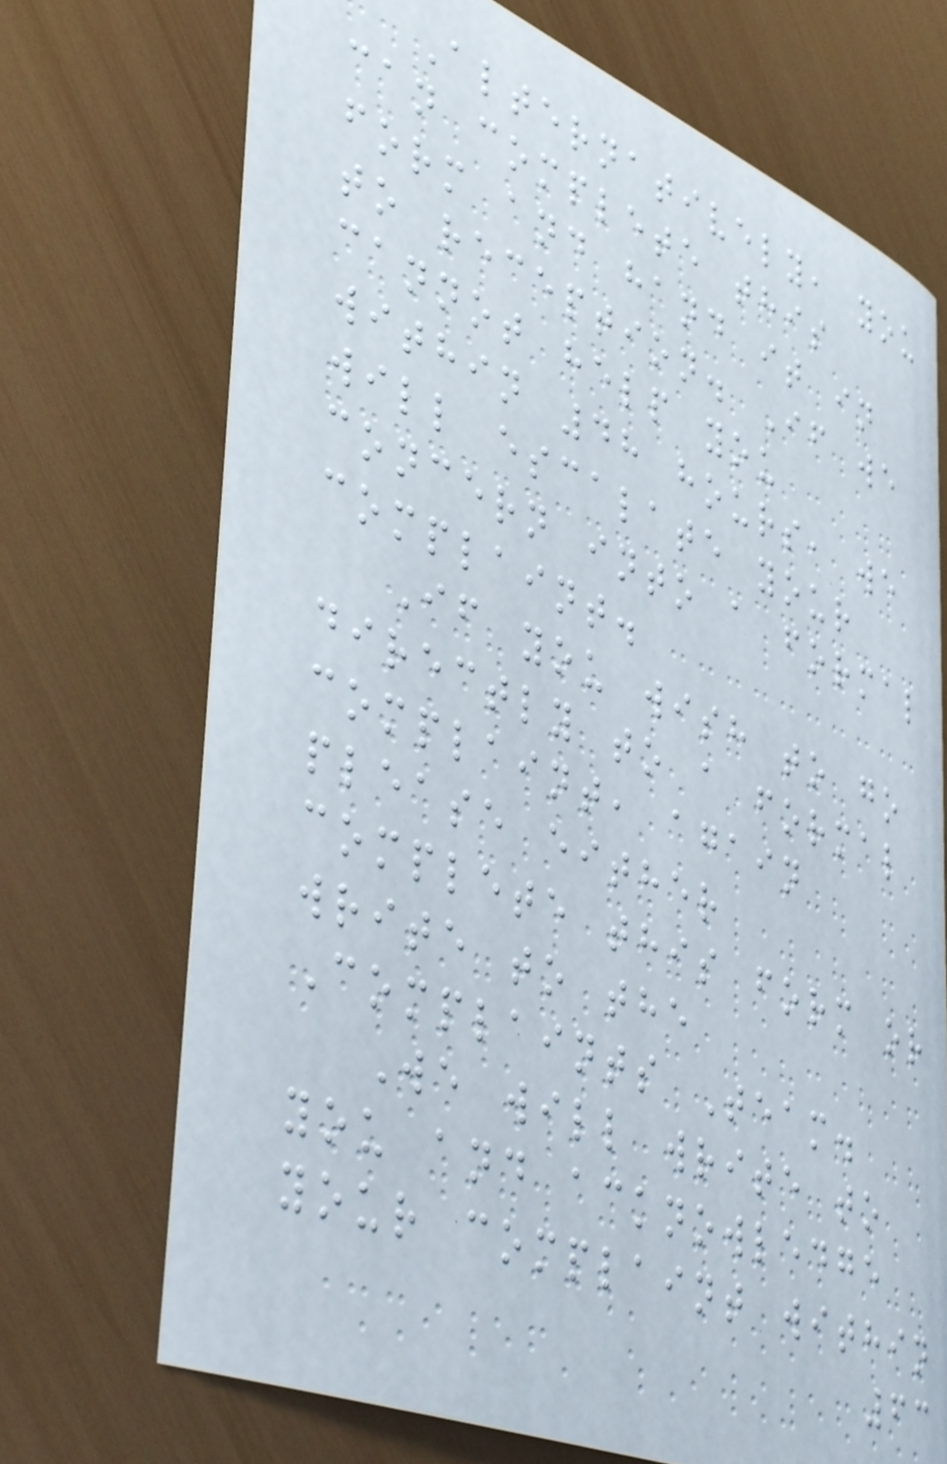Alternatively, you
can complete this
form and hand it in
to reception. If we
cannot help you
within 48 hours, we
will escalate your
concern into a formal
complaint.
If you wish to go
directly to a formal
complaint, again
please either
complete this form or
write to the
Complaints Team.
We will write to
you and acknowledge
your complaint within
63
